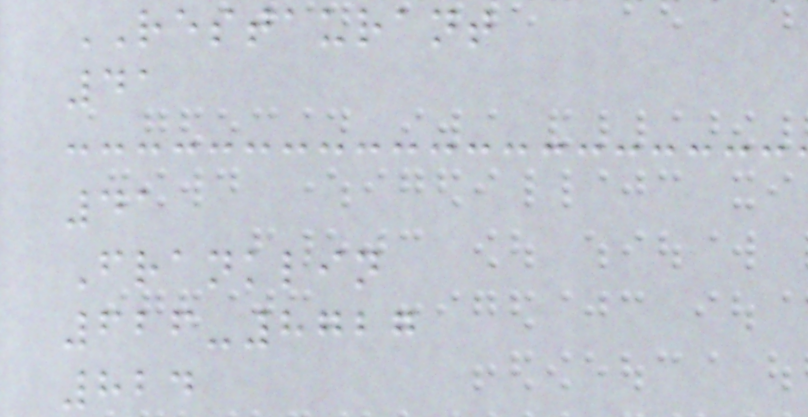RESTAURANT
41
41
Franklin
626-8727
824
